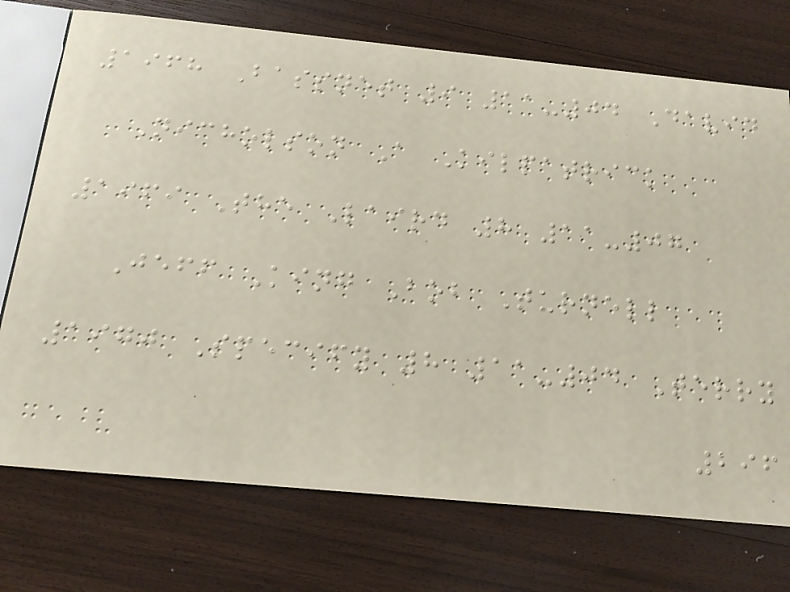1968 Bassnet 9 11-04 David
Nicholson A Kilpatrick
1969 The Laird 8 11-07
Jeff King Bob Turnell
1970 Specify 8 11-04 Terry
296
